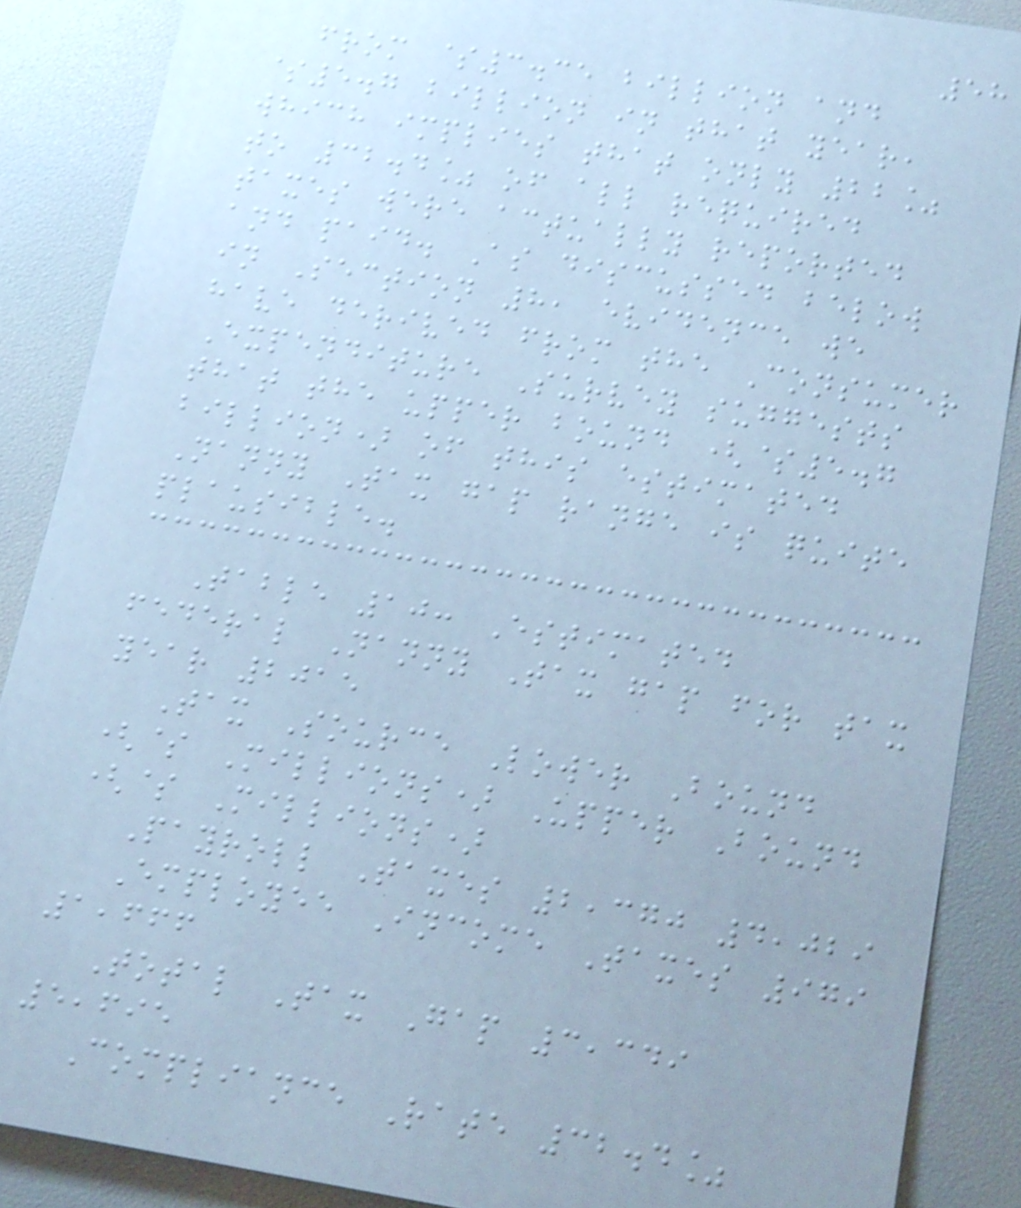58
from $3.35 billion and
$5.7 billion in that year,
which implies that only 22%
to 32.4% of all required
taxes were actually reported
and paid. As discussed below
in Section 8, evidence we
have derived from the Consumer
Expenditure Survey suggests
that the upper bound ($5.7
billion) of this estimated
Nanny Tax gap range is quite
plausible.
Table 10: Estimated
federal Nanny Tax gap for tax
year 2015
Tax Source Lower Bound
($ Millions) Upper Bound
($ Millions)
Payroll Taxes 2,370 4,029
Employee Income Taxes 979
1,666
Total Tax Gap 3,349
5,695
Compliance Rate 32.4%
